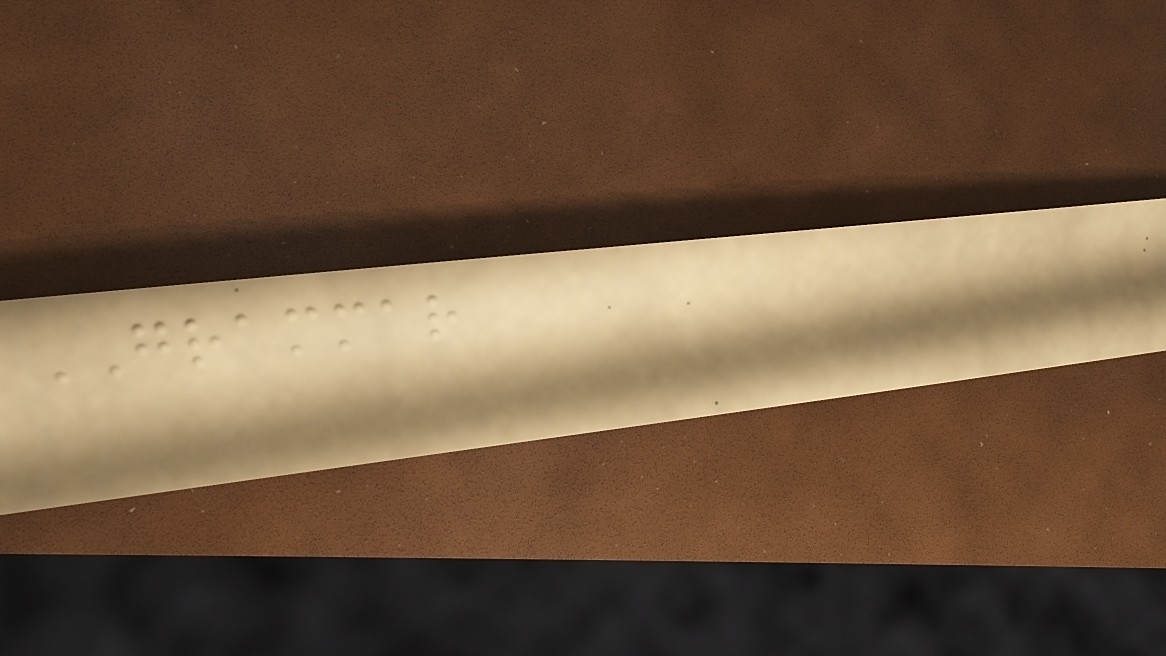GRAMMAR
